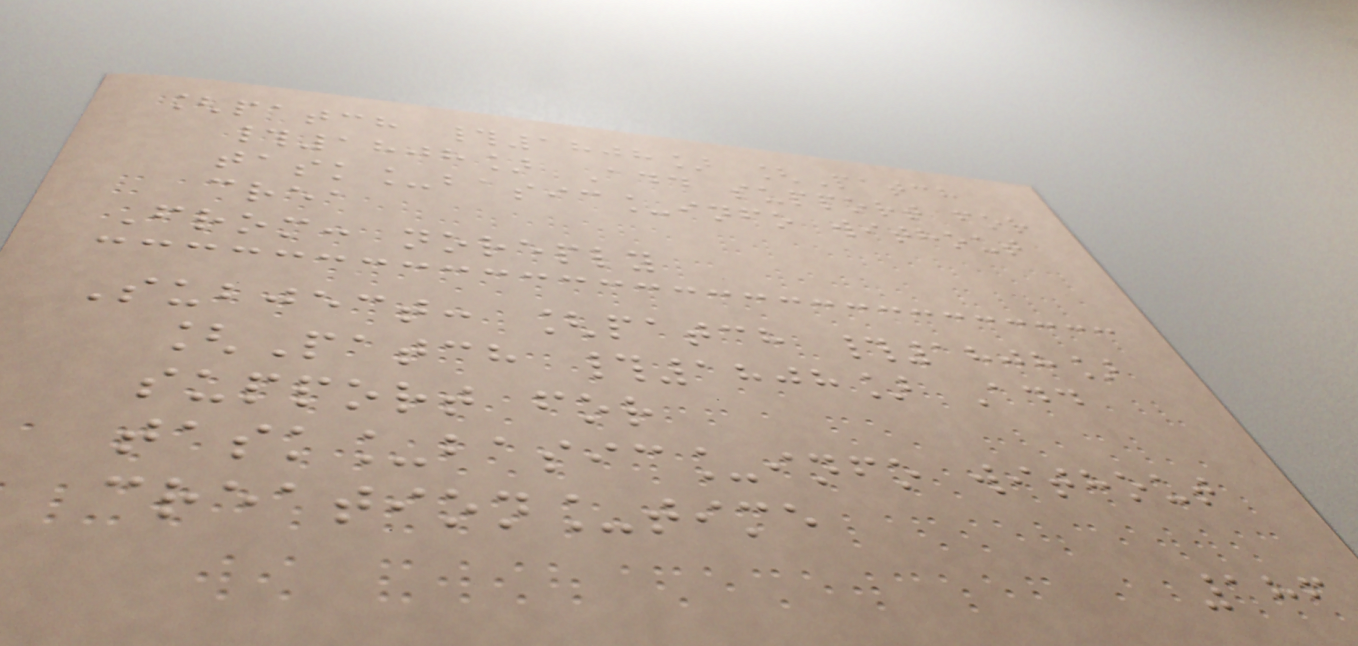[patch #1808] [Patch
#1808] Add support for
task_basic_info without
crea
From: noreply
Subject: [patch #1808]
[Patch #1808] Add
support for
task_basic_info without
creation_time
186
